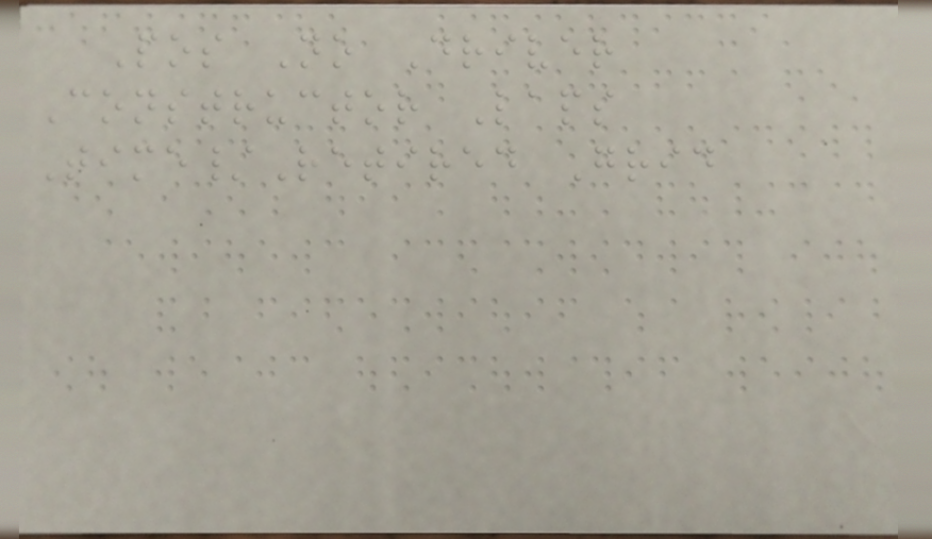Pos No Driver
Constructor Laps
Time/Retired Grid
